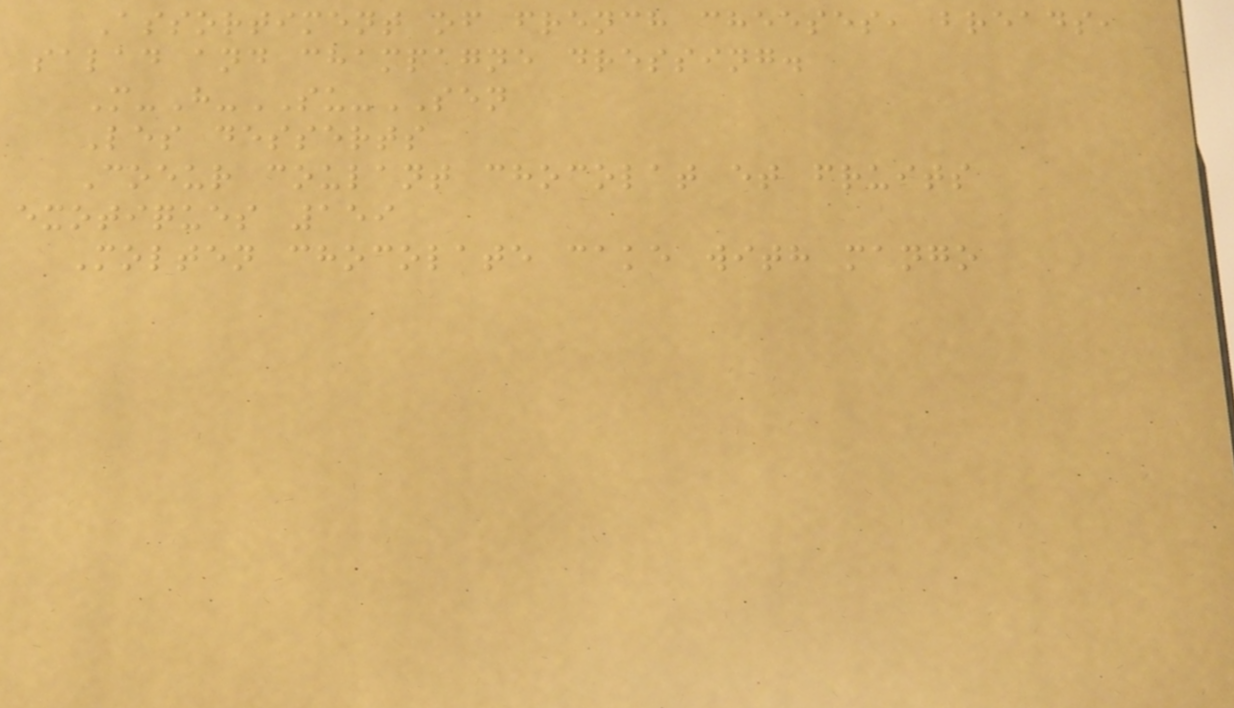Assortiment of french cheeses, breads,
salad and champagne dressing.
M-H-SU-SEN
Les desserts
Coeur coulant chocolat et fruits
exotiques 159
Molten chocolate cake with mango
